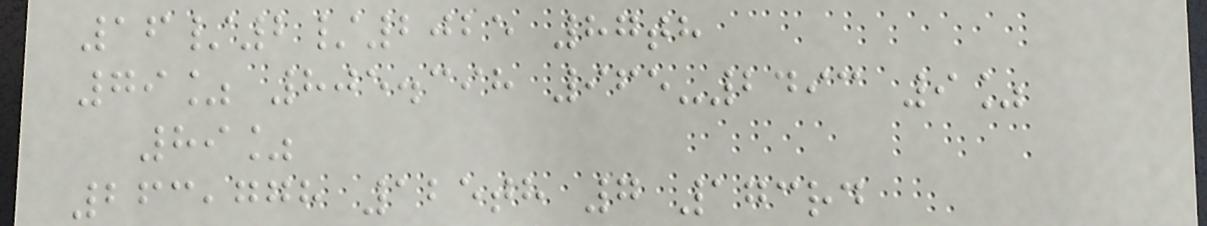16/2/2025 87th
79% 805.398 965-2493 9%
89%
263,778 125th 7 173rd
